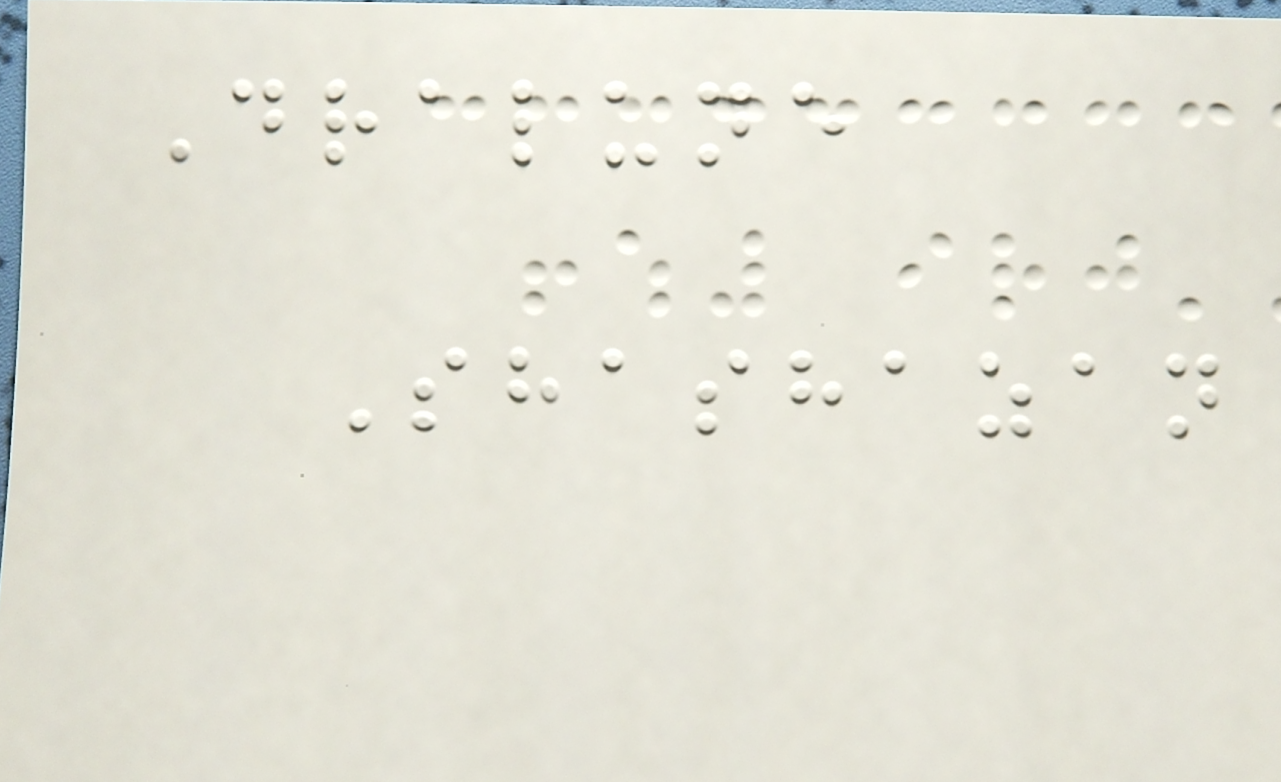Dralune
Shashazan
